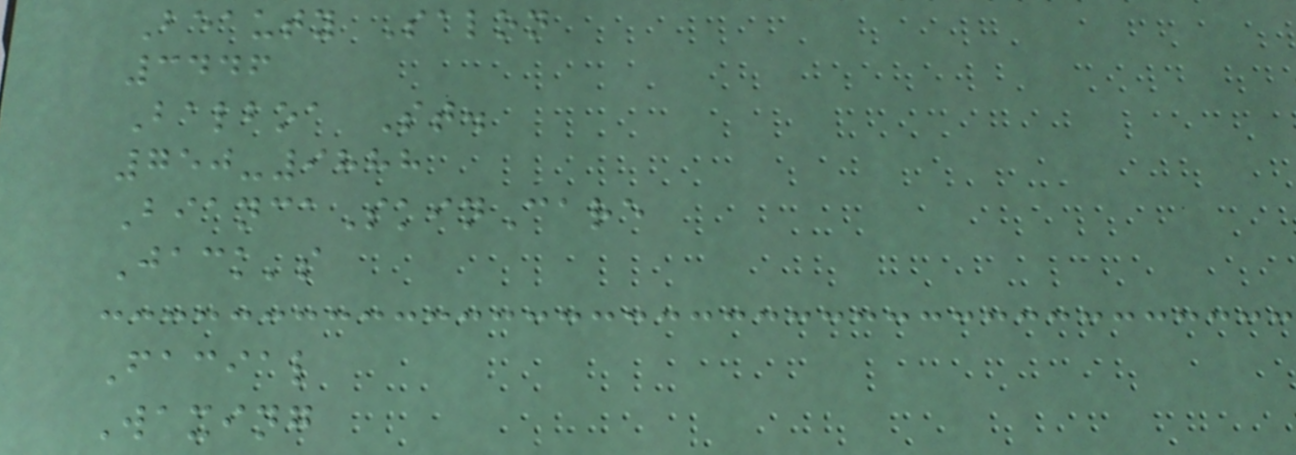Beauty Salon
3446
Balboa St.
750-9888
BiancaSkinCare
Jack's
Facial
Waxing
